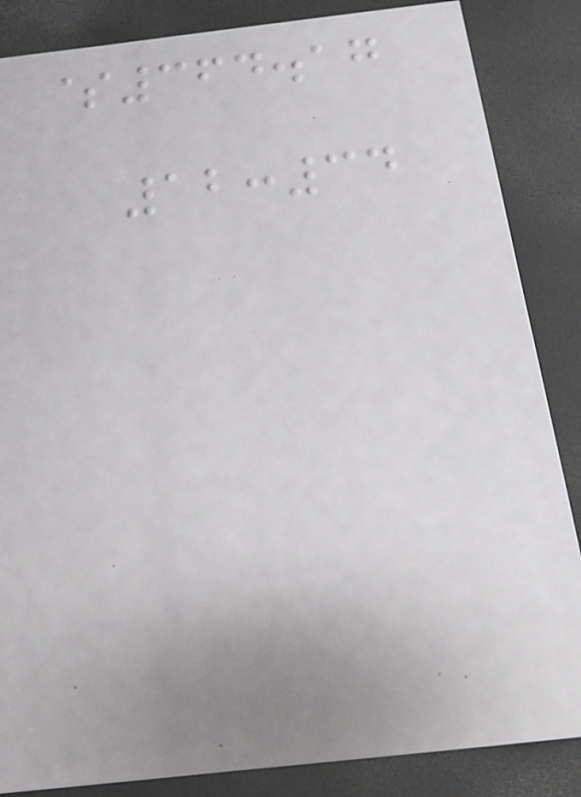$364.17
12:34
